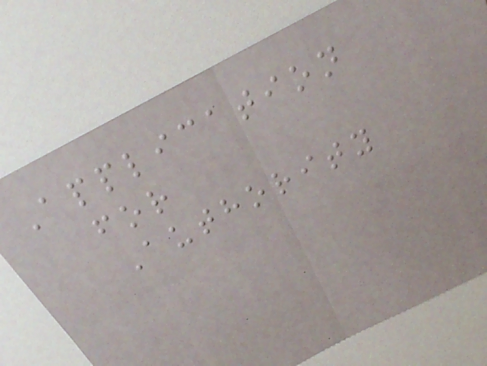Application
for
Authority
